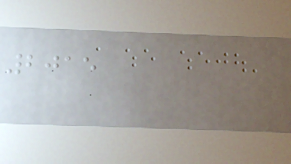2015
